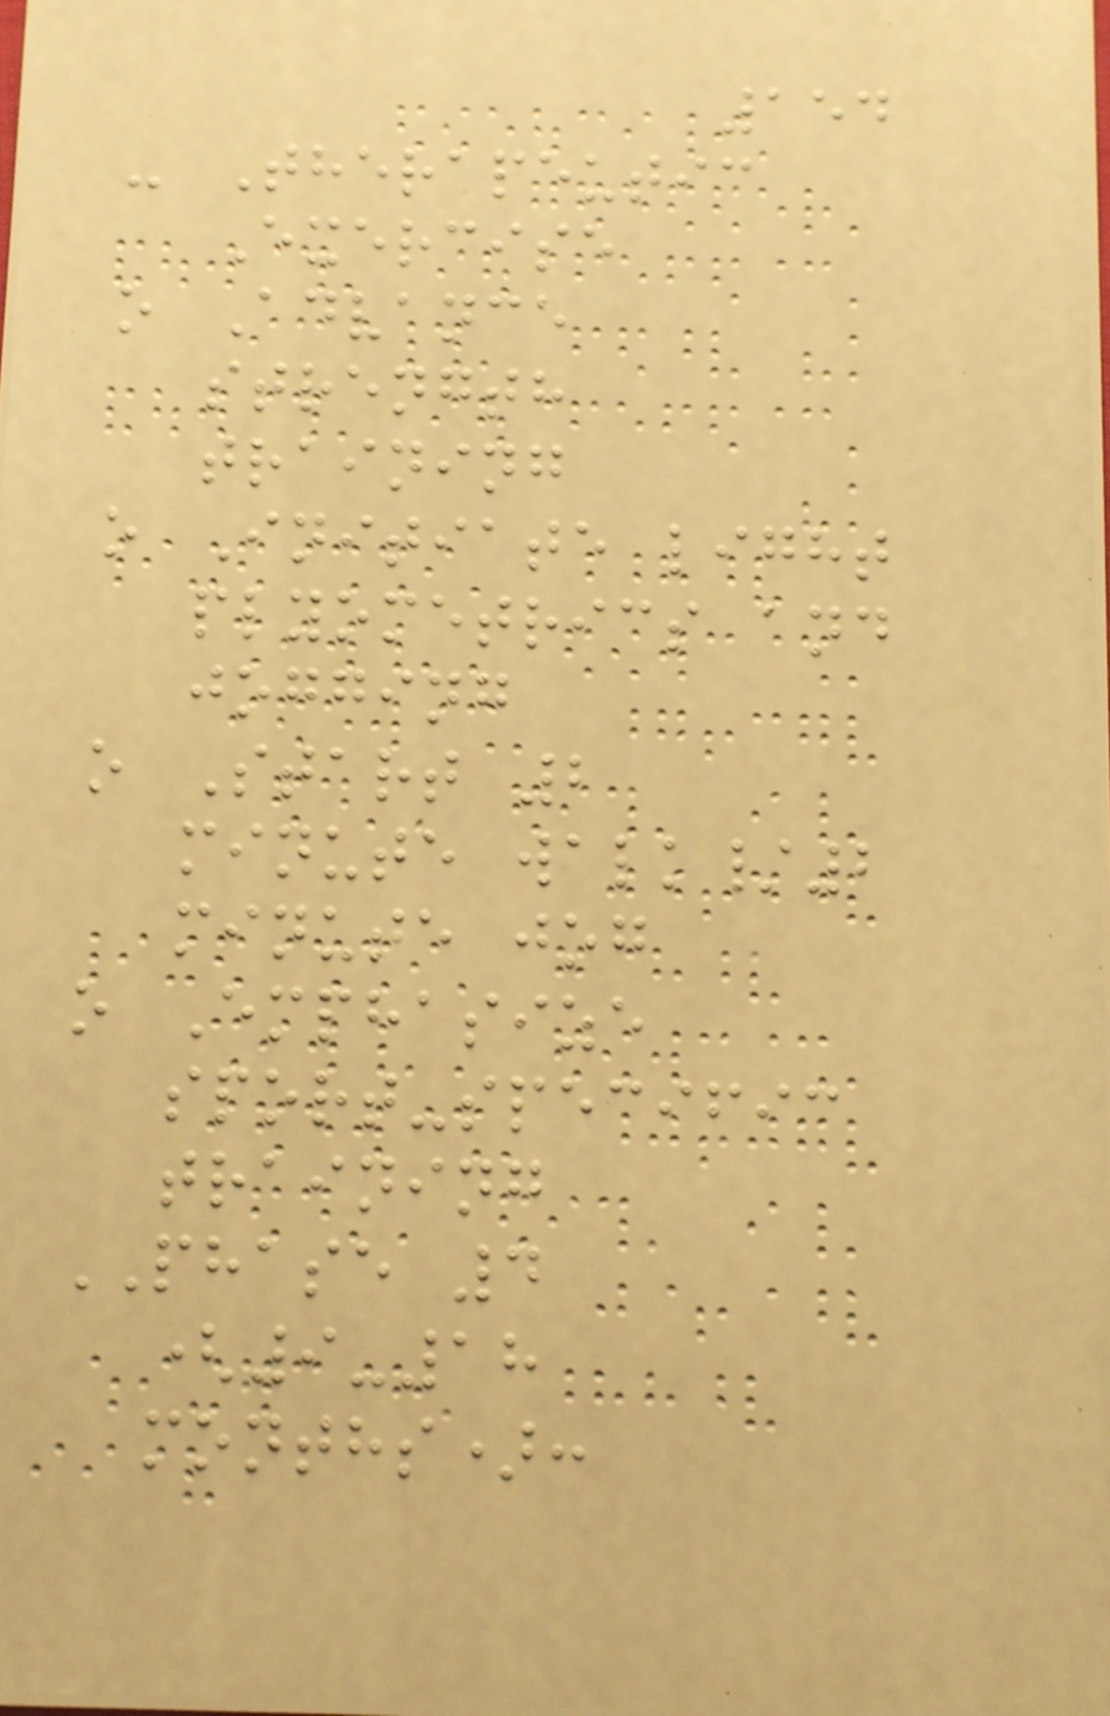154
- Therapeutic
Exercise
o Advance
strength
training
o Initiate light
plyometrics and
jogging
o Start 2
minute walk/2
minute jog
o Emphasize
sport-specific
training
PHASE 4
(9-18
months):
